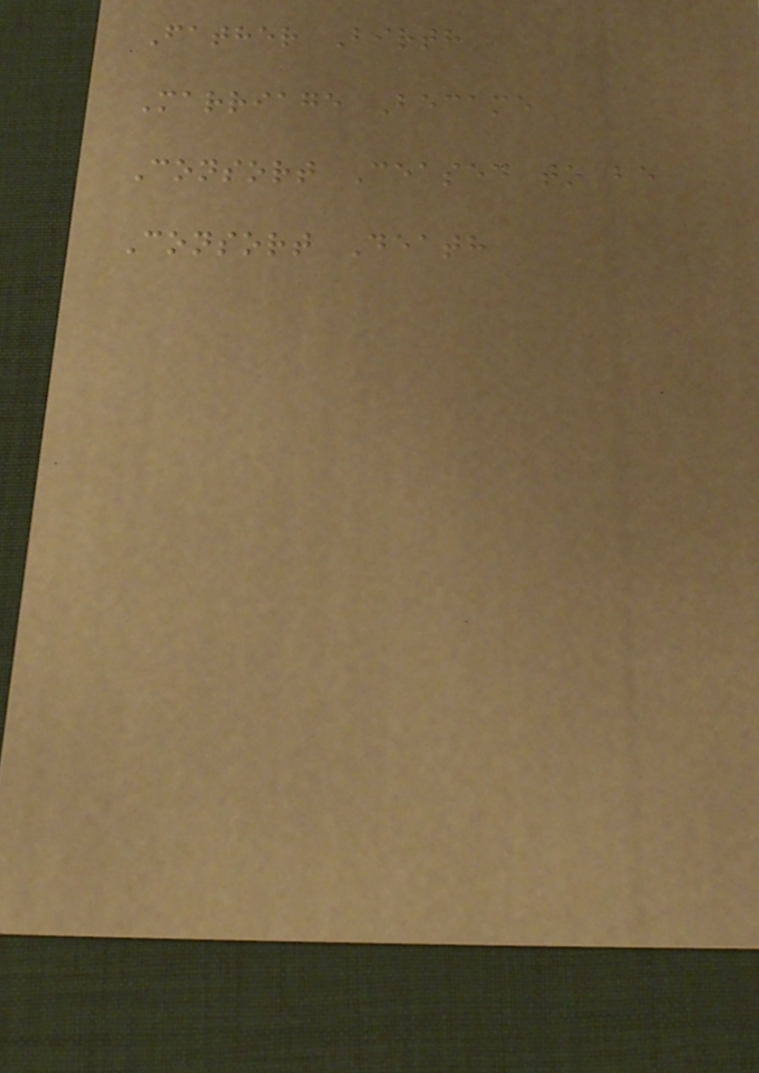Father Birth
Marriage Became
Consort Ceased to be
Consort Death
